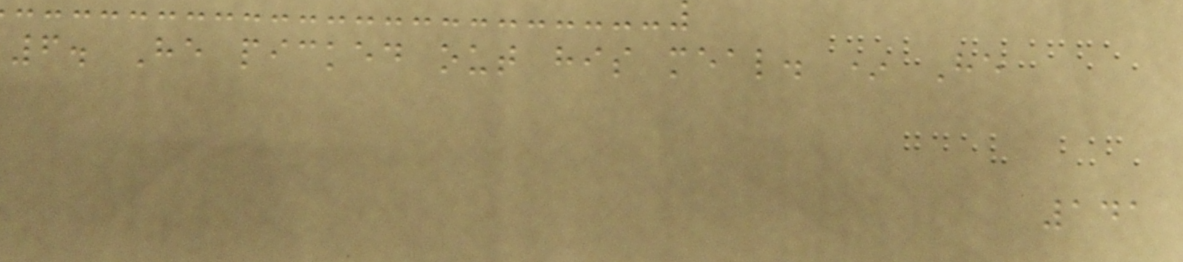6. He picked out his meal. * He
141
